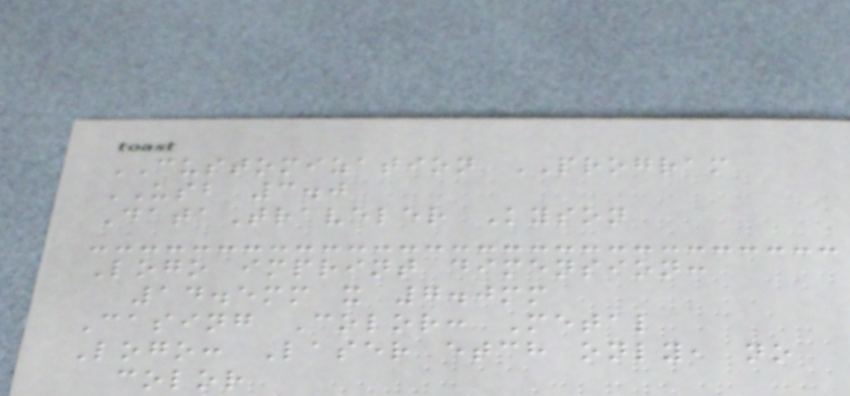CUSTOMIZATION PROGRAM
USB 3.0
DataTraveler Kyson
Logo imprint dimension:
14.5mm x 7.0mm
Casing Color: Metal
Logo: Laser etch only, no
color
